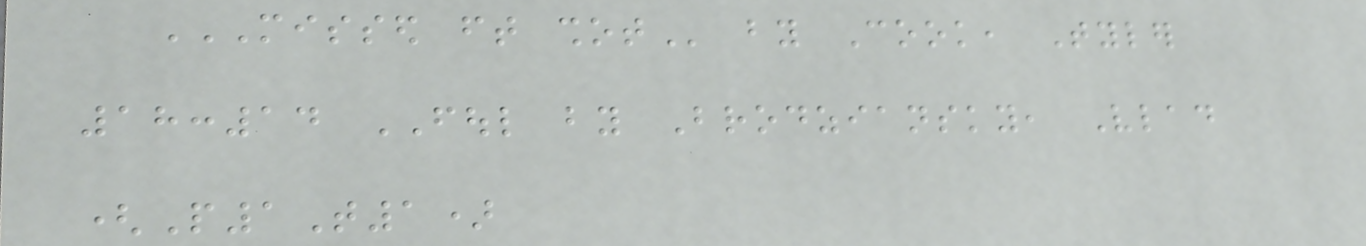MISSED FT SHOT by Cook, Tyler
18:14 FOUL by Brodziansky, Vlad
(P1T1)
